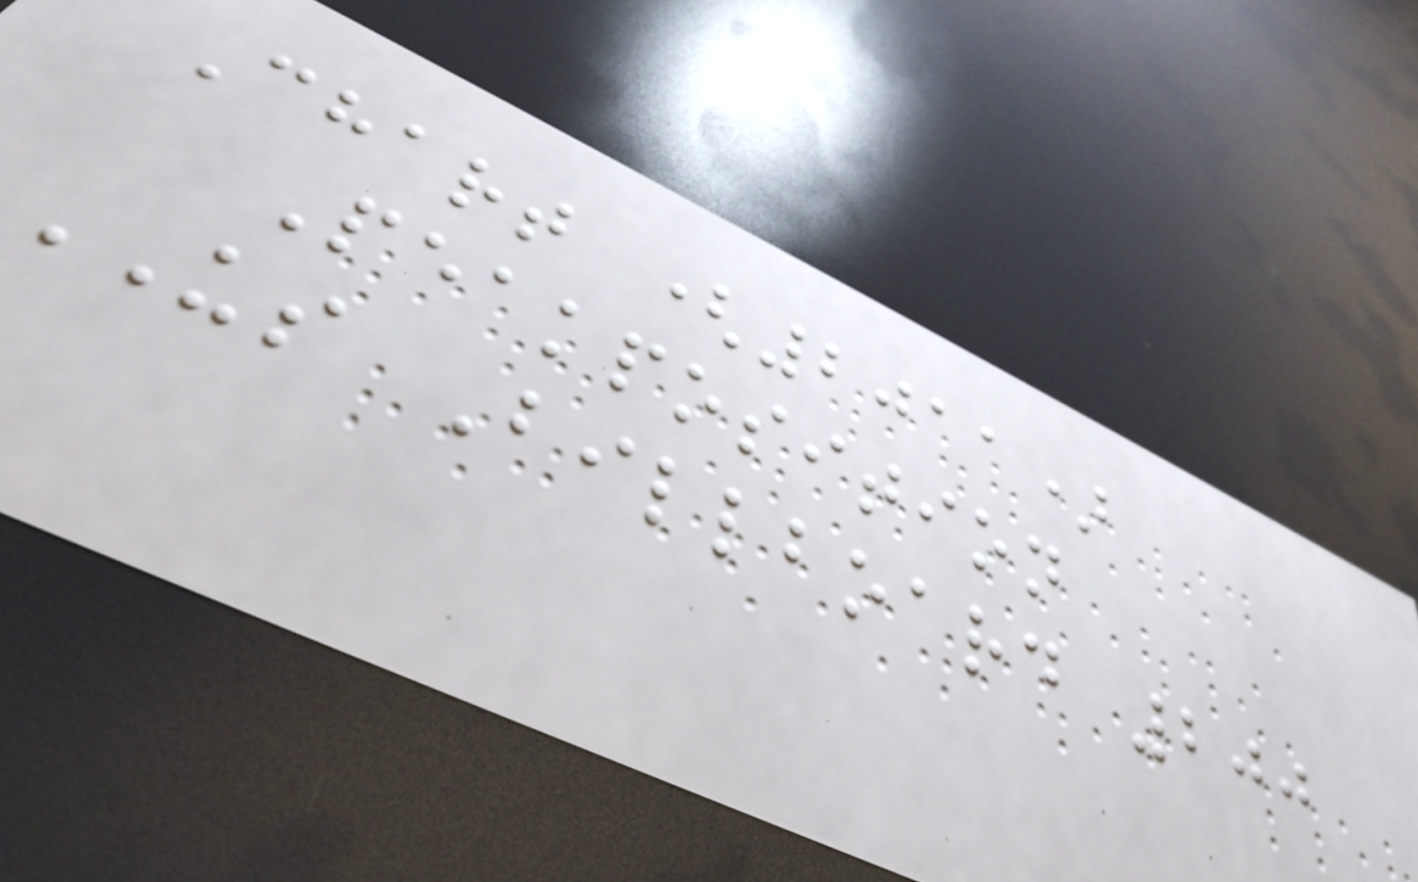Chart (2011)
Peakposition
US Billboard 200
